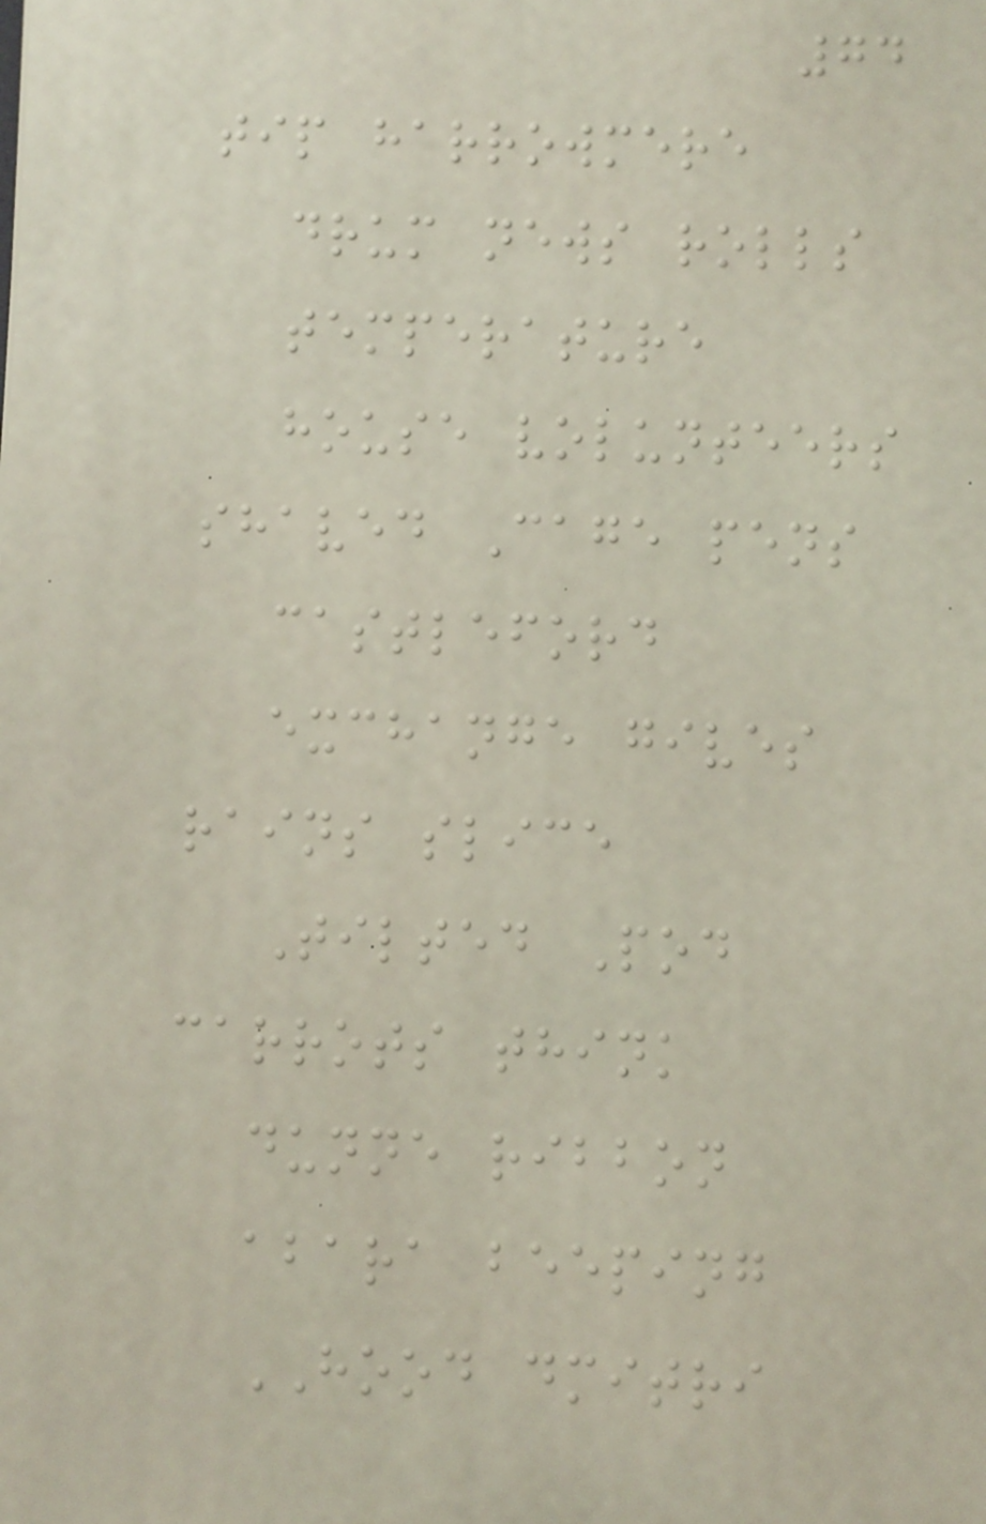74
tip harrowmere
drum news rolls
temperature
house volunteers
shaved Cage pens
castleford
exchange gives
rains slice
Tilted Pod
carrots think
dunne ribbon
abara beeping
HOOD dmitri
